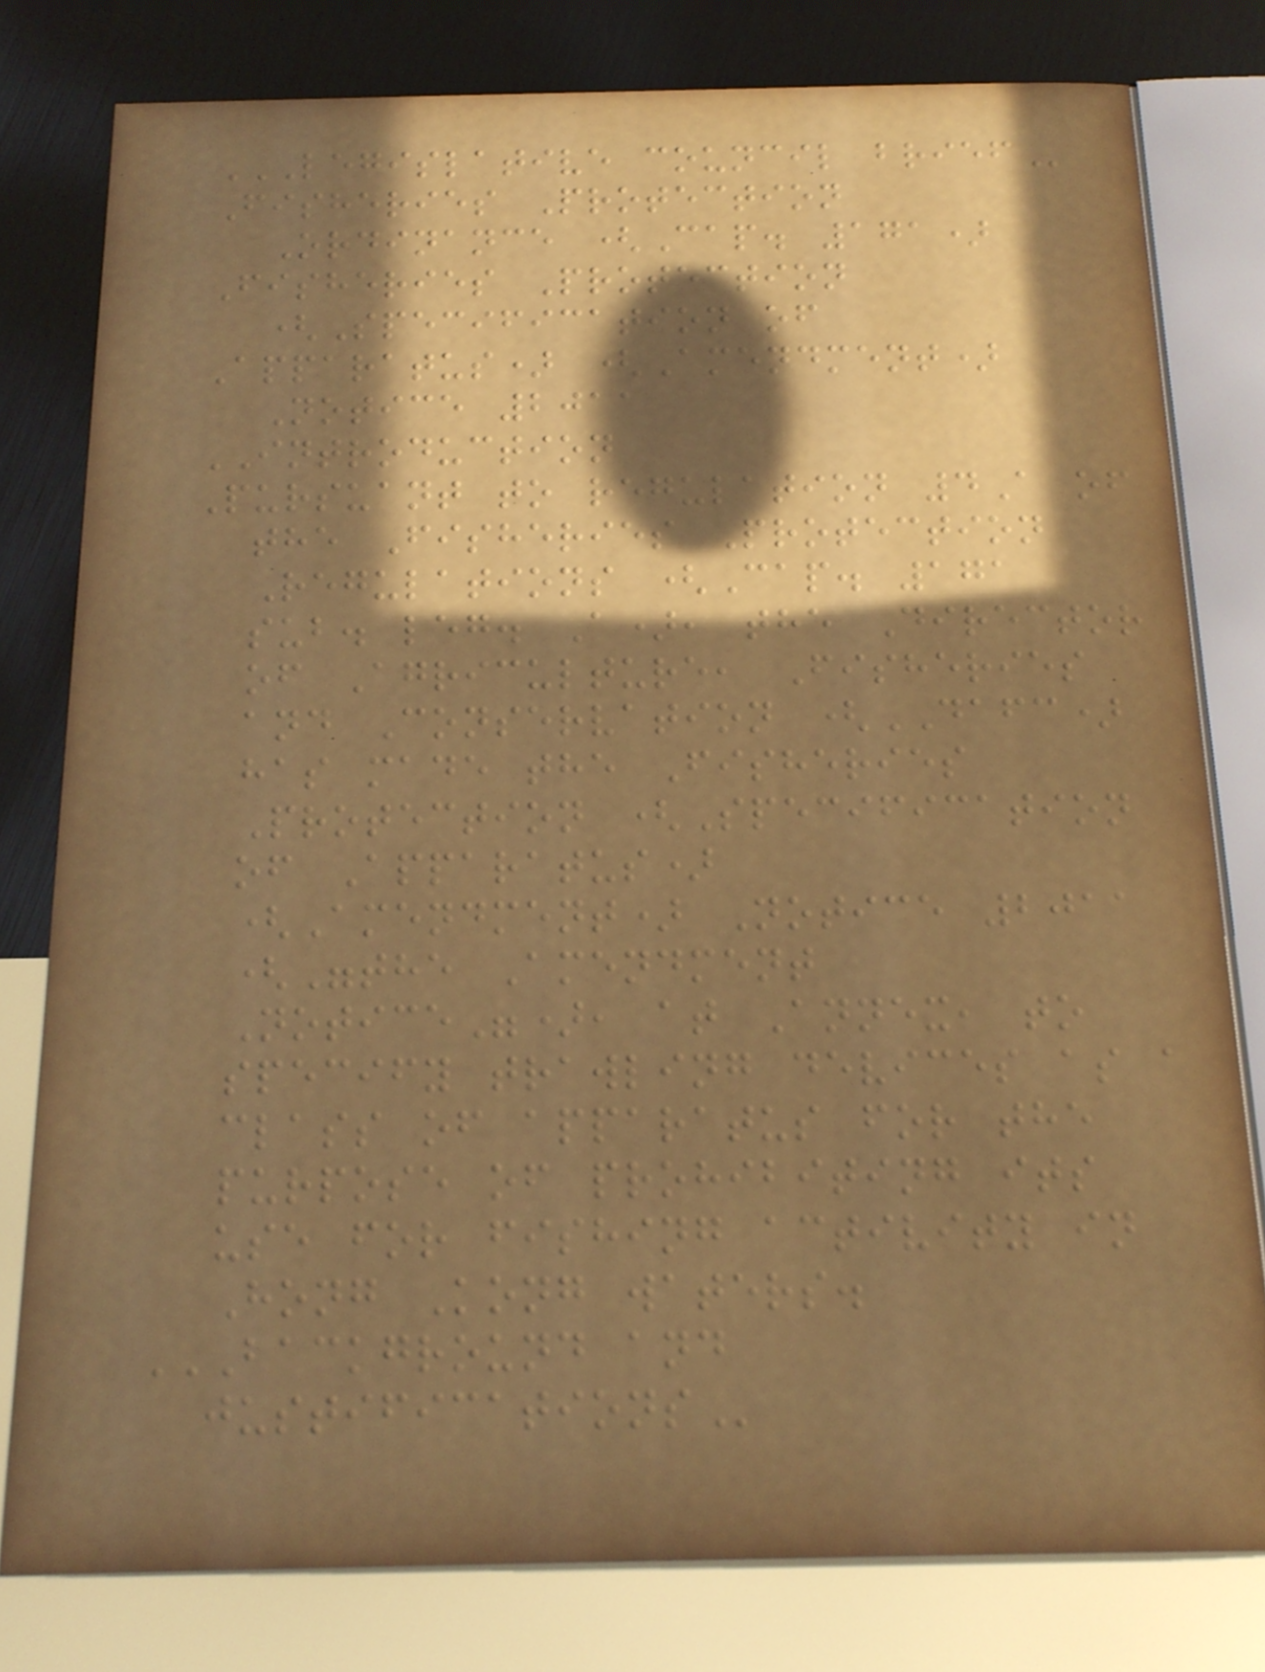LEGISLATIVE COUNCIL BRIEF
Fisheries Protection
Ordinance (Cap. 171)
Fisheries Protection
(Specification of
Apparatus) (Amendment)
Notice 2011
INTRODUCTION
Pursuant to regulation 4A of
the Fisheries Protection
Regulations (Cap. 171
sub. leg. A), the Director
of Agriculture, Fisheries
and Conservation (DAFC)
has made the Fisheries
Protection (Specification
of Apparatus)
(Amendment) Notice 2011
("the Amendment
Notice"), at Annex, to
specify trawling devices as a
class of apparatus for the
purpose of prohibiting its
use for fishing activity in
Hong Kong waters.
BACKGROUND AND
JUSTIFICATIONS
